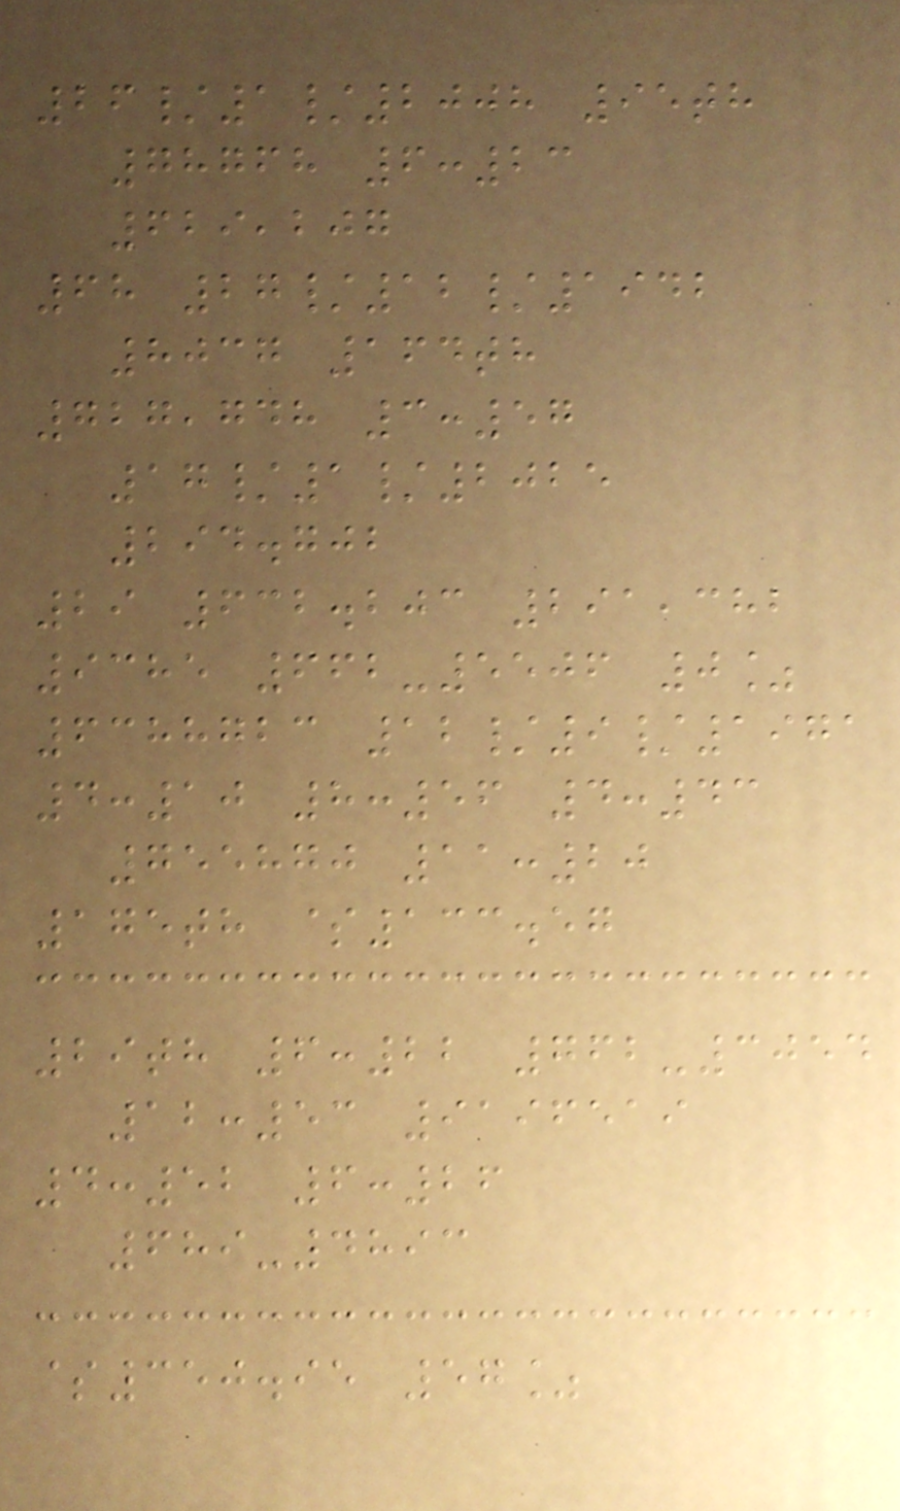26/1/2008 95th
78768 6:23
629,207
68 27/12/1942
8037 164th
727,748 3:57
17/1/2025
294.702
29 632.203 291,382
9385 662-5506 0%
6388723 12/9/1971
4:10 8:56 4:43
755870 11:20
175th $133.57
29th 6:22 762-3054
12:53 9196519
4:52 6:26
689-4893
$350.95 57%
